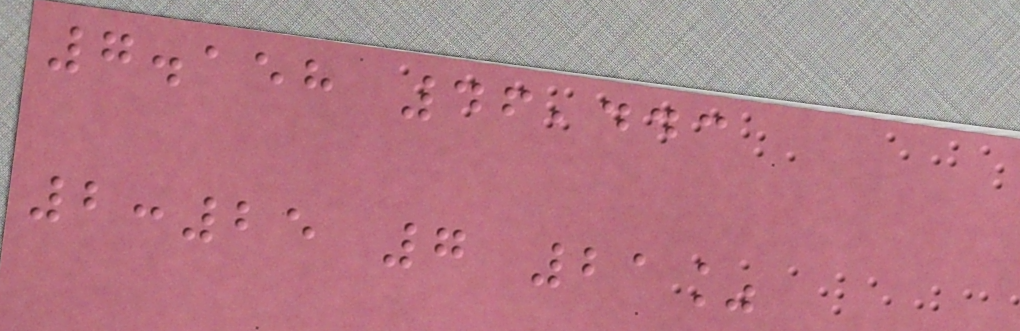7.158 46,443
2:25 7 21%
